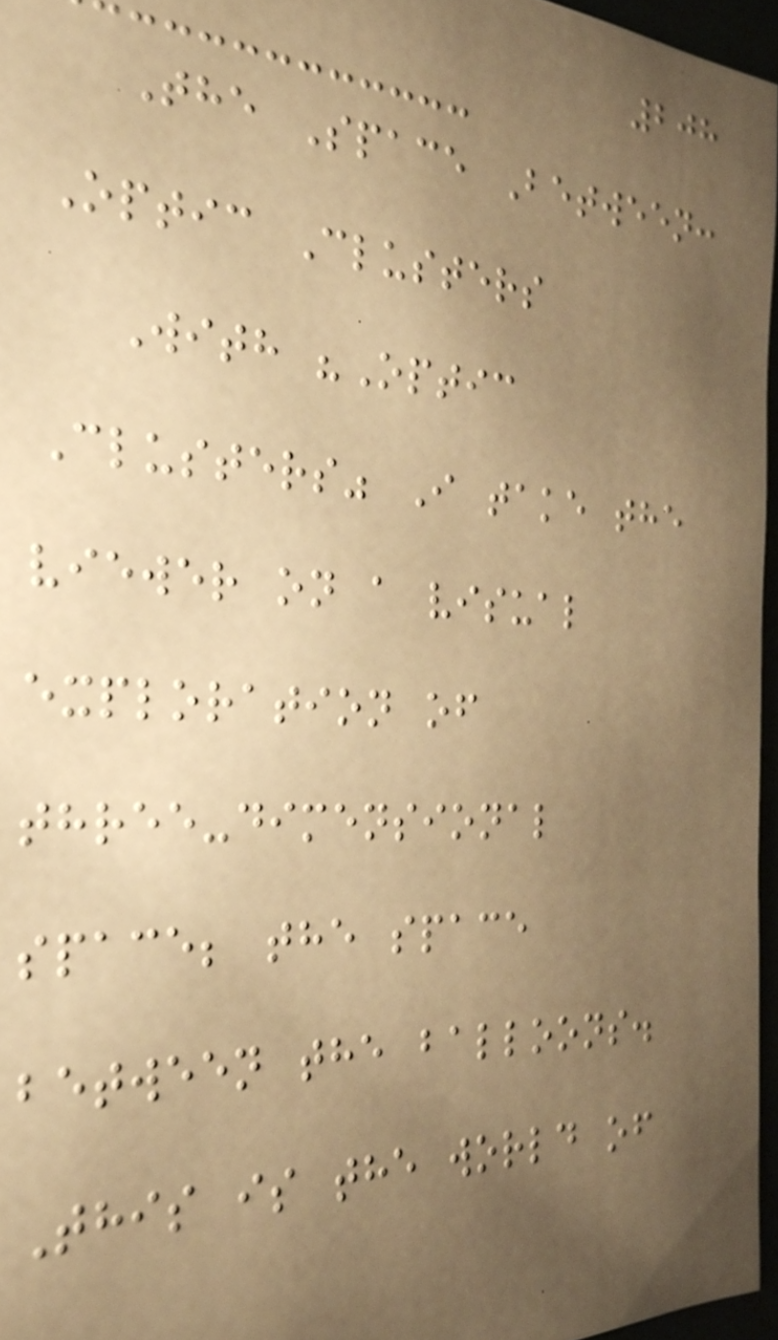208
The Space Between:
Optic Clusters
With "Optic
Clusters" I take the
viewer on a visual
exploration of
three-dimensional
space; the space
between the balloons.
This is the world of
